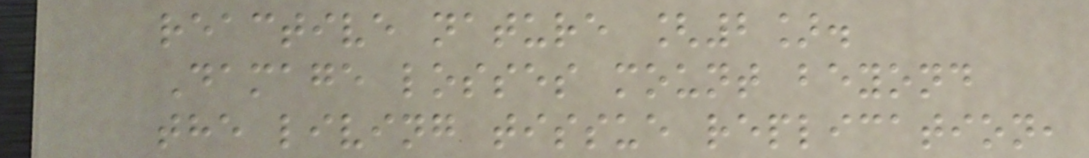reactive nature [2].
Damage losses mount beyond
the living tissue replication,
